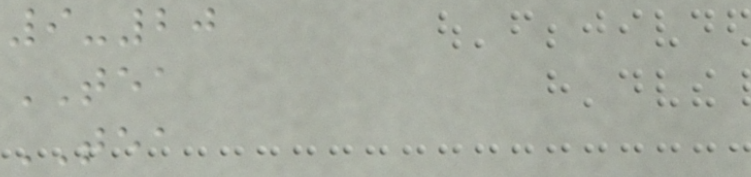9-20
TEA
TEA
